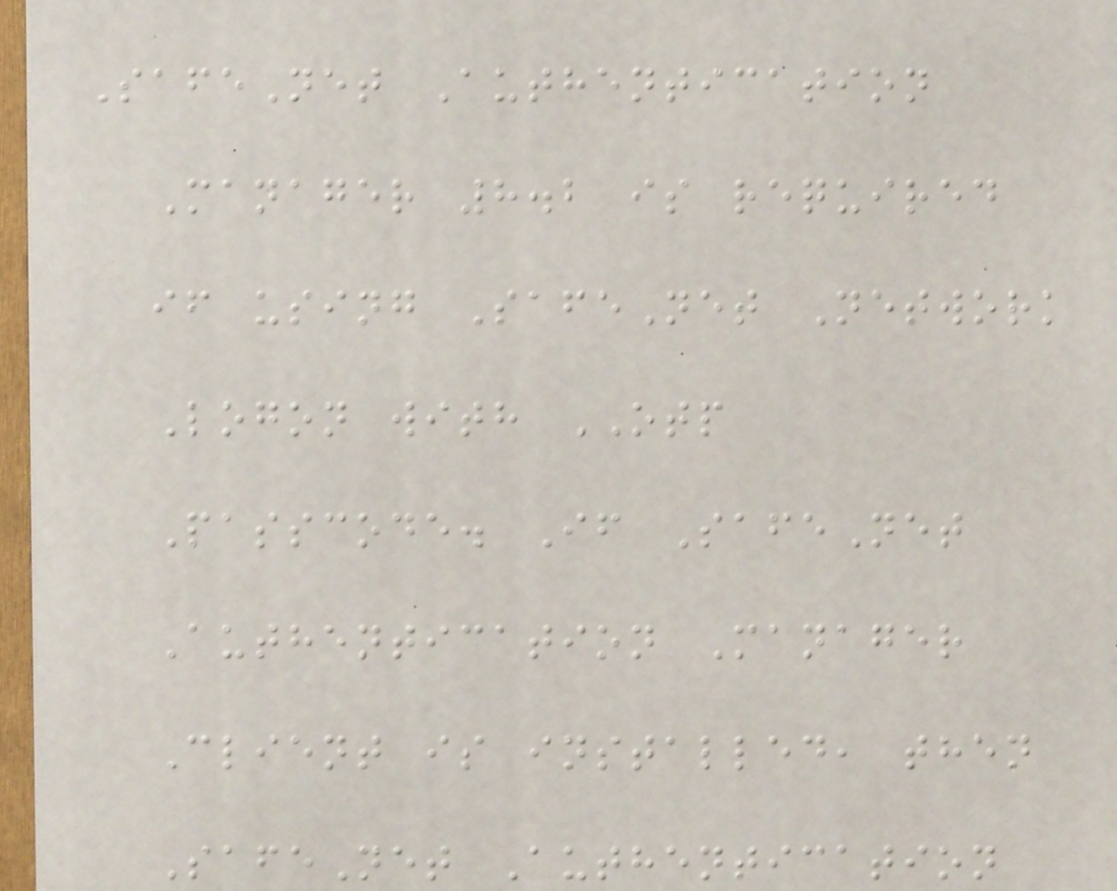SafeNet Authentication
Manager 8.2 is required
if using SafeNet Network
Logon with OTP
Passcode. If SafeNet
Authentication Manager
Client is installed, then
SafeNet Authentication
